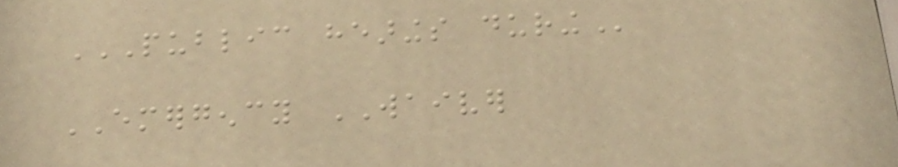PUBLIC HEARINGS DURING
EMERGENCY WAIVER
